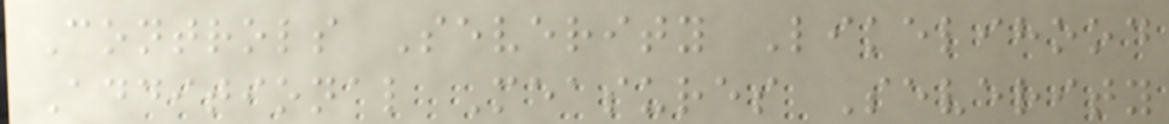Controls Severity Likelihood
Additional Measures Severity
